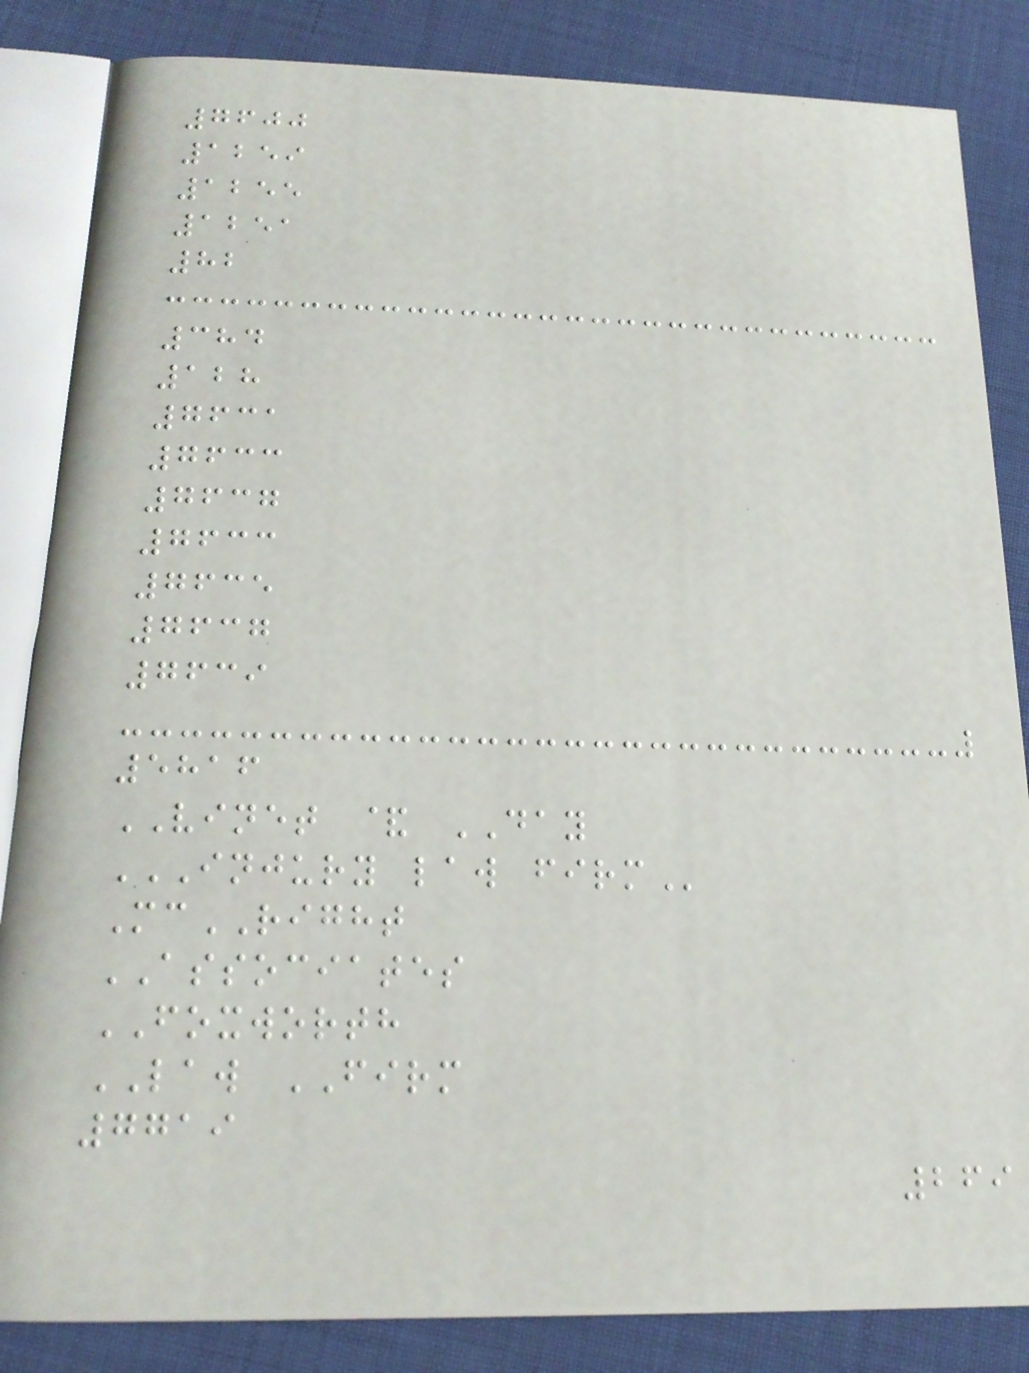7600
1259
1255
1251
82
384
128
7631
7633
7637
7633
7635
7637
7639
5816
VINET & DAY
INJURY LAW FIRM
McRIGHT
ASSOCIATES
FOXWORTH
LAW FIRM
7719
269
